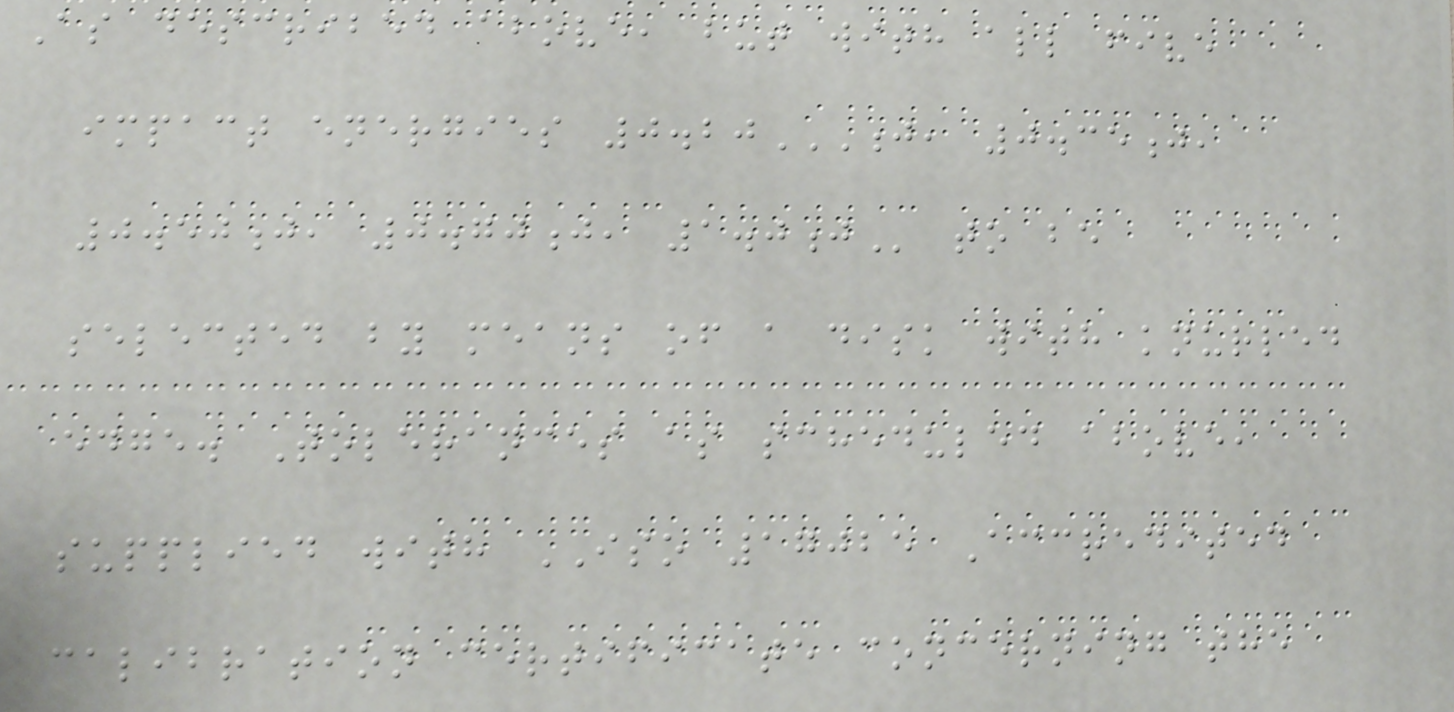As described above, but with all five
impact energies 0.20J, 0.35J,
0.50J, 0.70J, 1.0J to be
selected by means of a disk with knurled
edge. Tolerances as scheduled above,
supplied with ISO 17025 Accredited
calibration certificate concerning the
